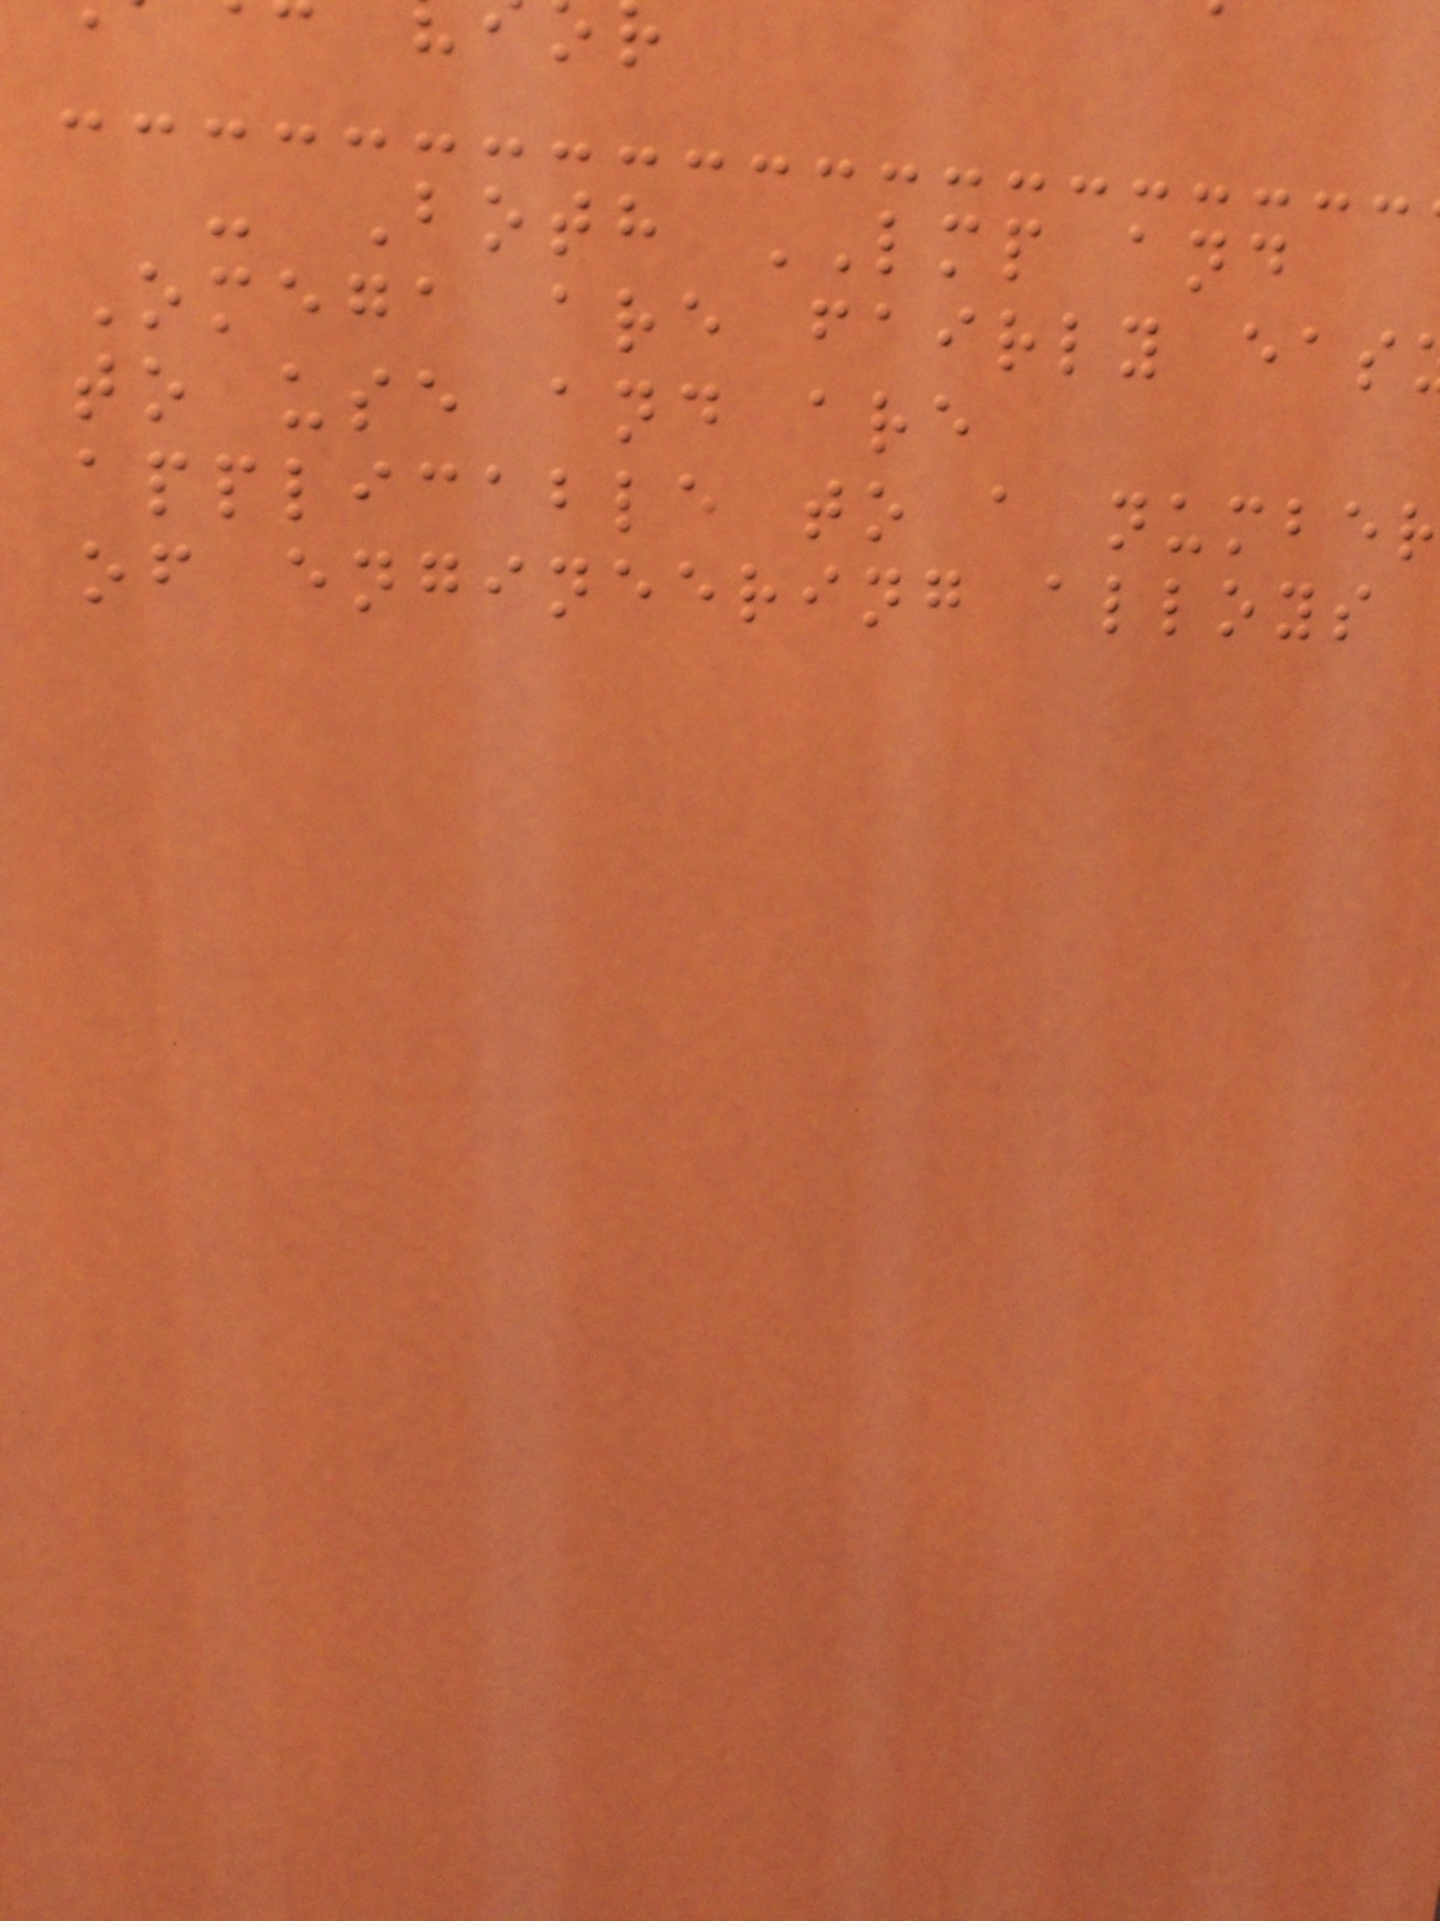- Both LMP and
Omega are fairly eas
to use and are
applicable to a number
of engineering alloys
